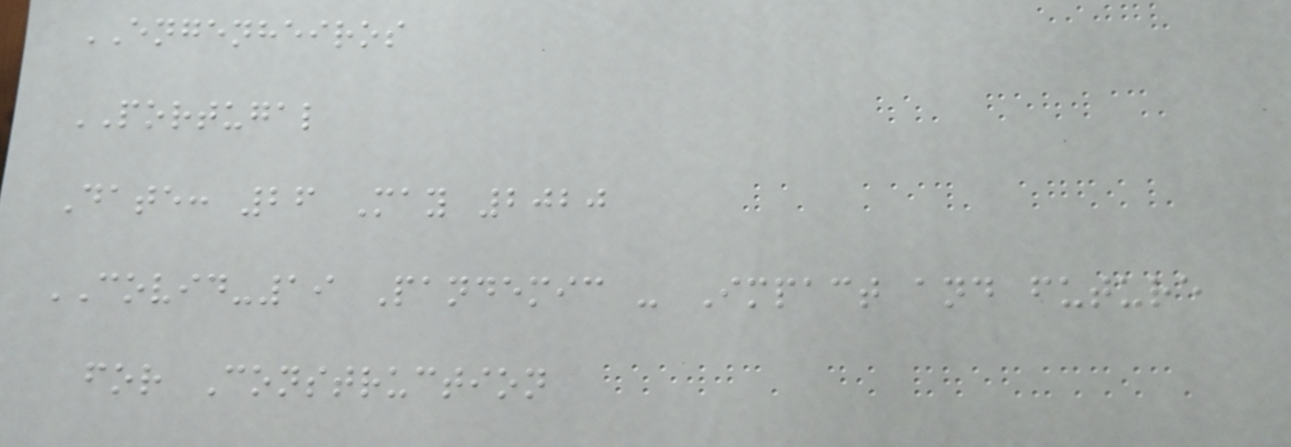ENGENHEIROS
PORTUGAL
Date: 26 May 2020
COVID-19 Pandemic - Impact and future
for Construction
